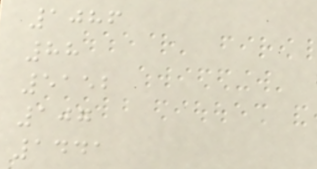1086
88
5152
107
1441
